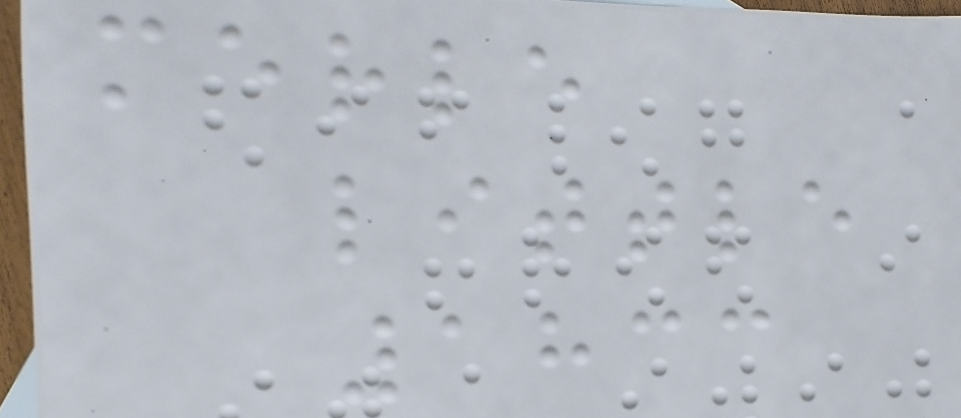merle
little
1833
